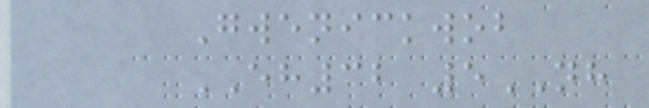Gwenickwob
EH32 5NH
